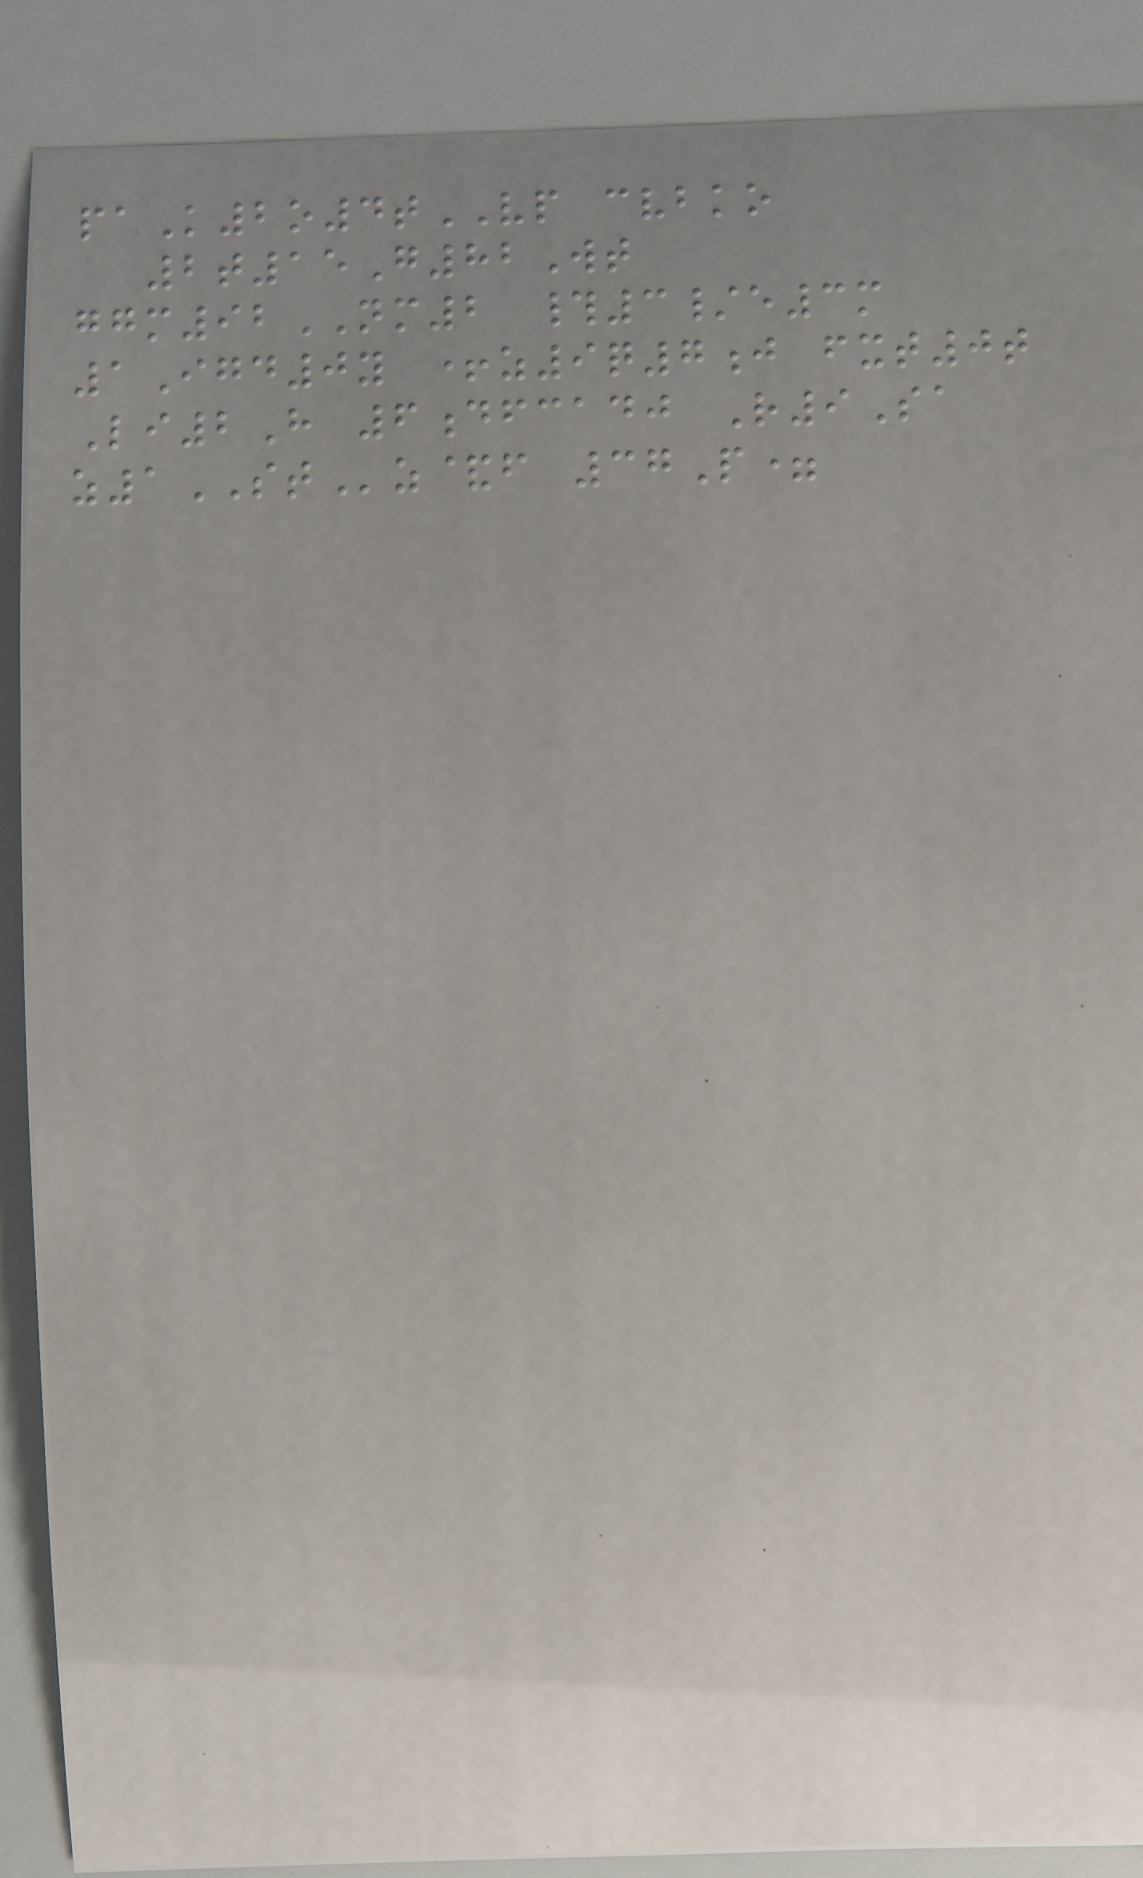paK2o4tVP cvbko
2t15G82Wt
ggm92NM2 #3/e3m
1Igd0y +z9q7j fxt0t
Li2H 6dfcadj R9Sa
z1STz&f 37P=
